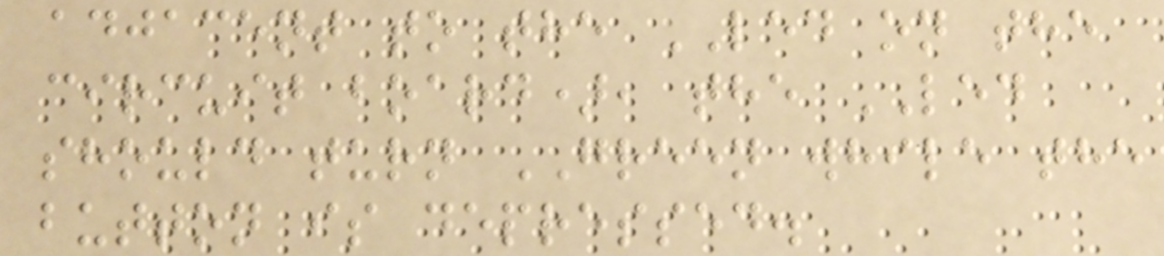adjacent to the LED on the
circuit board), the LED
should turn GREEN while the
button is depressed.
